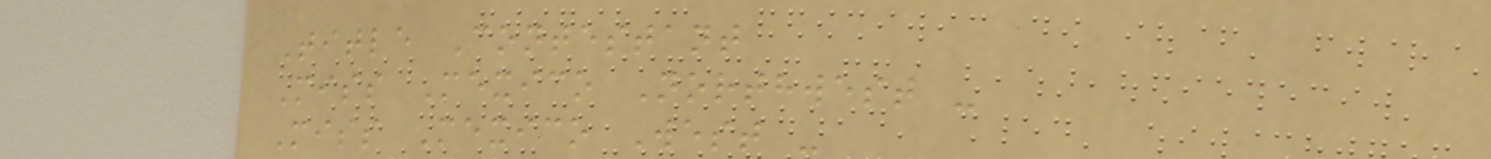Title Contestant
Miss Mexico Northwest -
Miss Mexico West -
